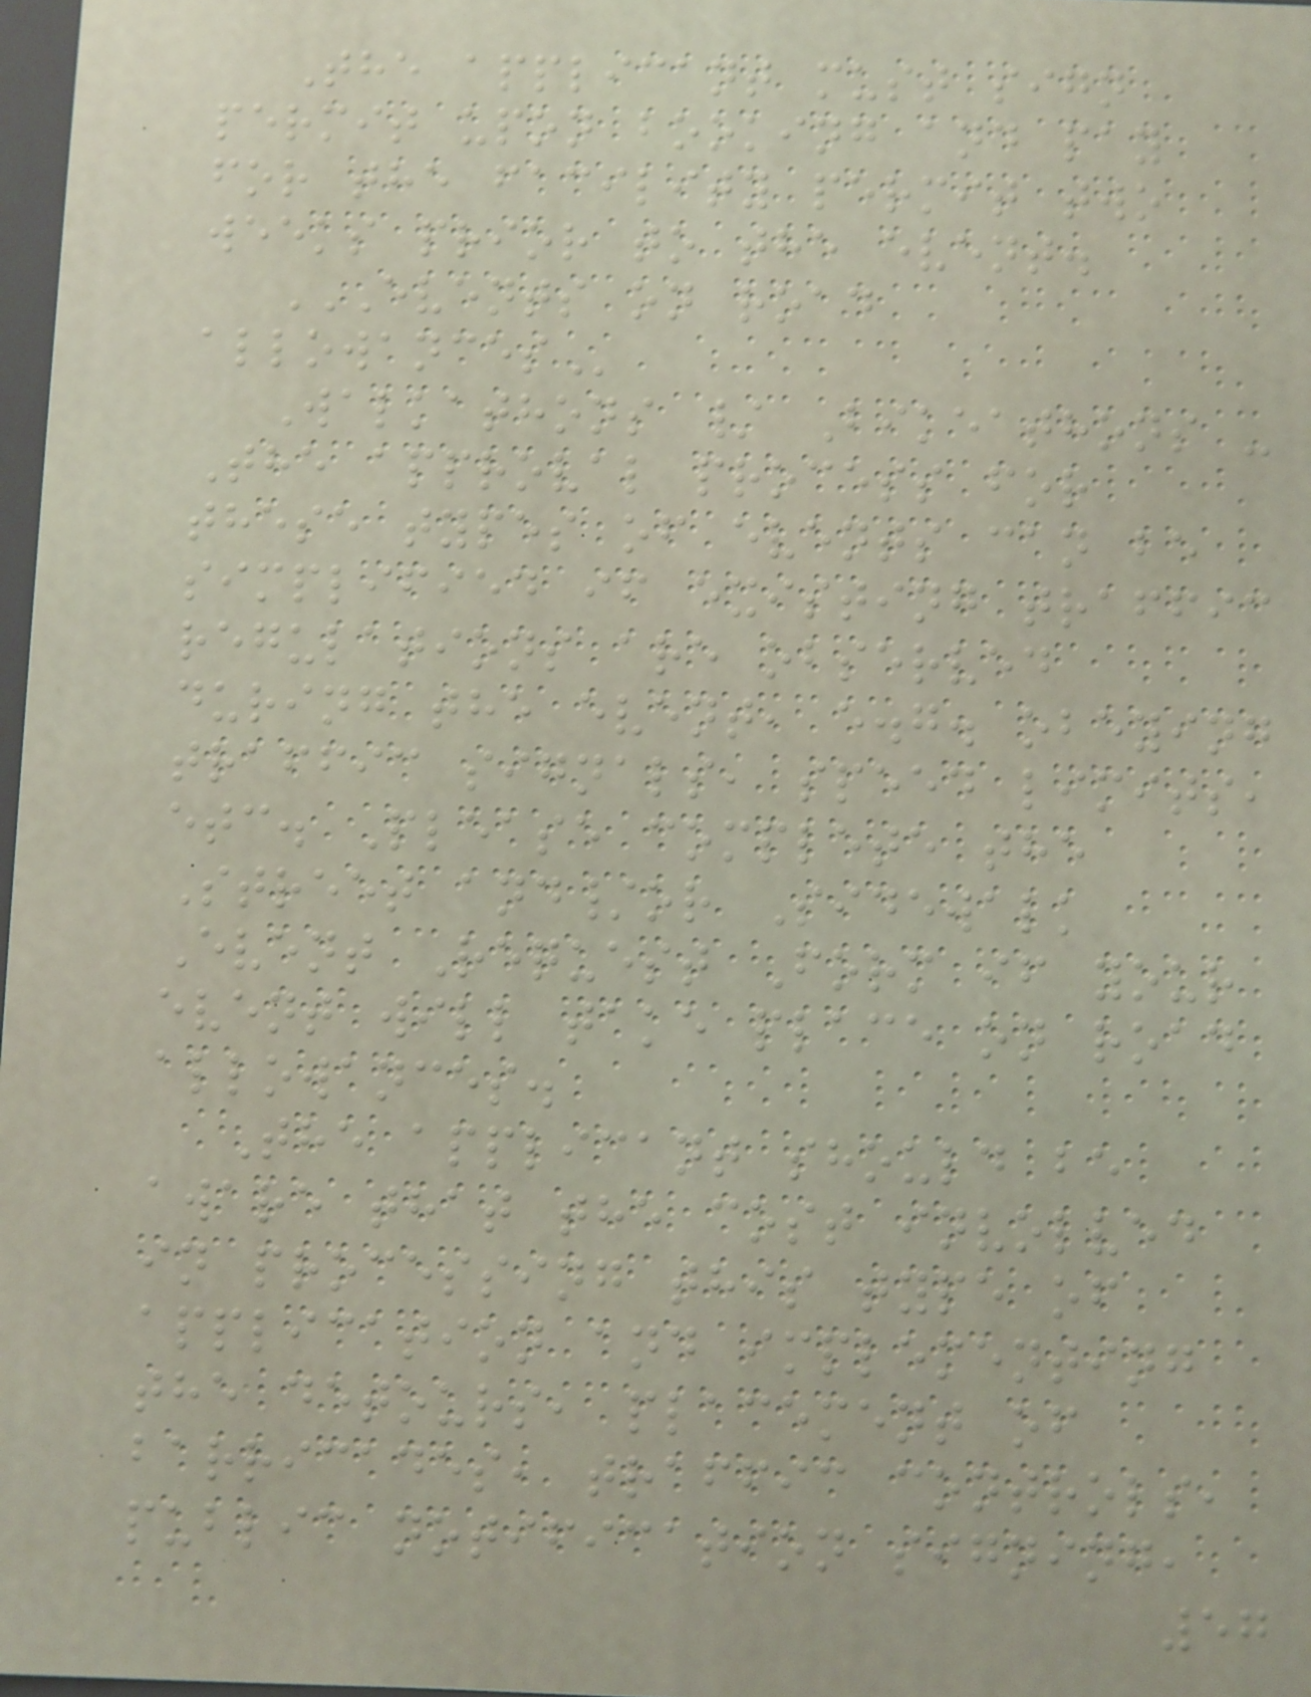The applicant must sign
permit upon booking and pay
for the facility permit two
weeks prior to the event.
EVENTS ON ROAD
ALLOWANCES
Walkathons / Bikeathons -
The approval process for
these types of events can be
simplified if existing traffic
regulations are observed
during the event, e.g. obeying
traffic signals, speed limits,
etc. Please complete the
Street and/or Sidewalk
Event Request Form if your
event will take place on road
allowances.
The applicant should be
aware that the cost involved
in processing this type of
application and implementing
the detours, placement of
barricades, traffic controls,
public notification signing,
57
